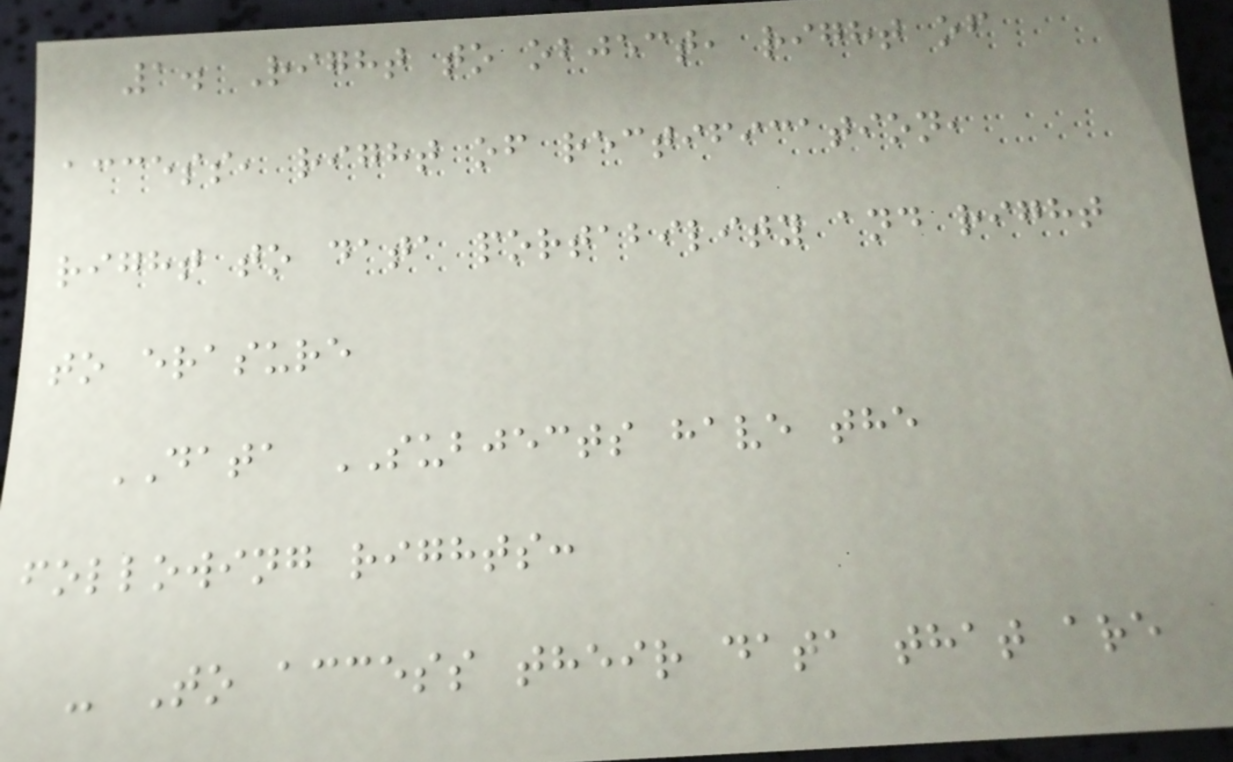1. Right to object, right of
access, right of rectification,
right to data portability and right
to erasure
DATA SUBJECTS have the
following rights:
- To access their data that are
